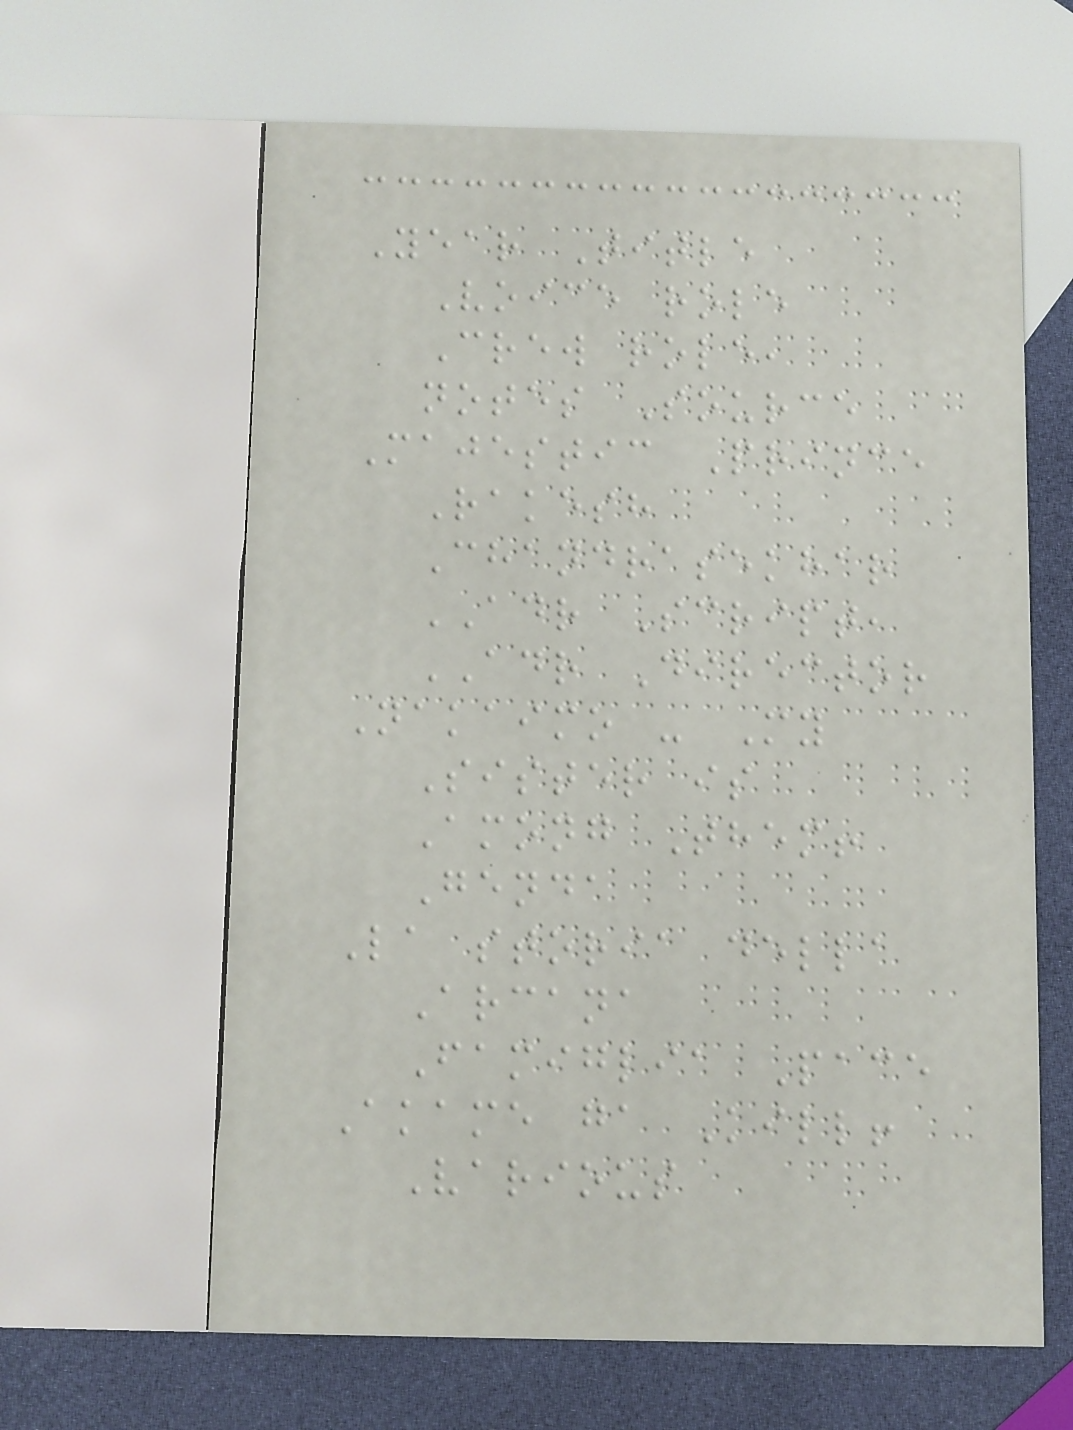Year Title
Voice role
Crew role,
notes Source
Majestic Prince
Rakesh
Chandrasekhar
ADR Script,
ADR Director
Nakaimo - My
Sister is
Among Them!
Genda
La storia della
Arcana
Famiglia Pace
Akame ga Kill!
Various
